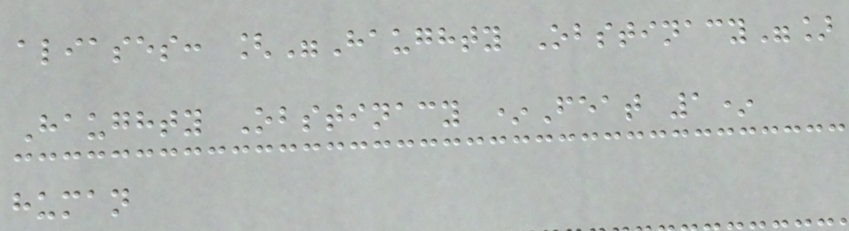aliases: ["Haughty Obstinacy"]
Haughty Obstinacy *Feat 1*
human
